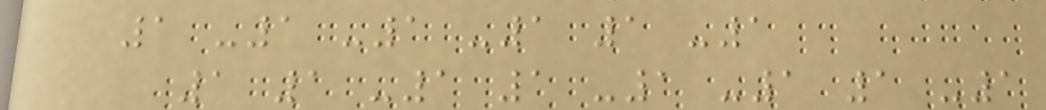1 -1 -1 -1 1 -1
1 1 -1 1 -1 -1 1 -1
